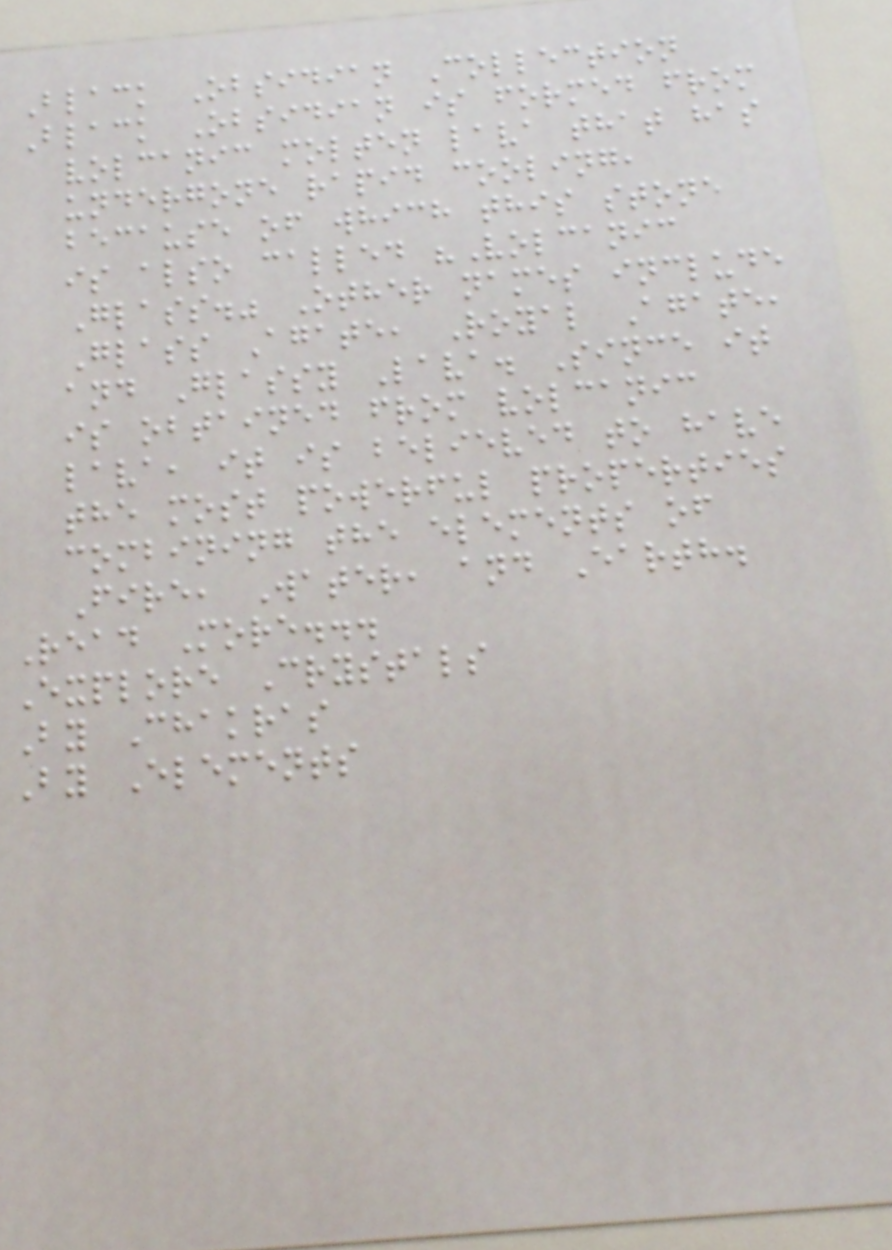Black Obsidian Collection
Black Obsidian is formed from
volcanic molten lava that has
undergone rapid cooling,
because of which this stone
is also called "Volcanic
Glass." Other names include
Glass Agate, Royal Agate,
and Glassy Lava. Since it
is obtained from volcanic
lava, it is believed to have
the most powerful properties
combining the elements of
Fire, Water, and Earth.
Read More...
Explore Crystals
By Chakras
By Elements
